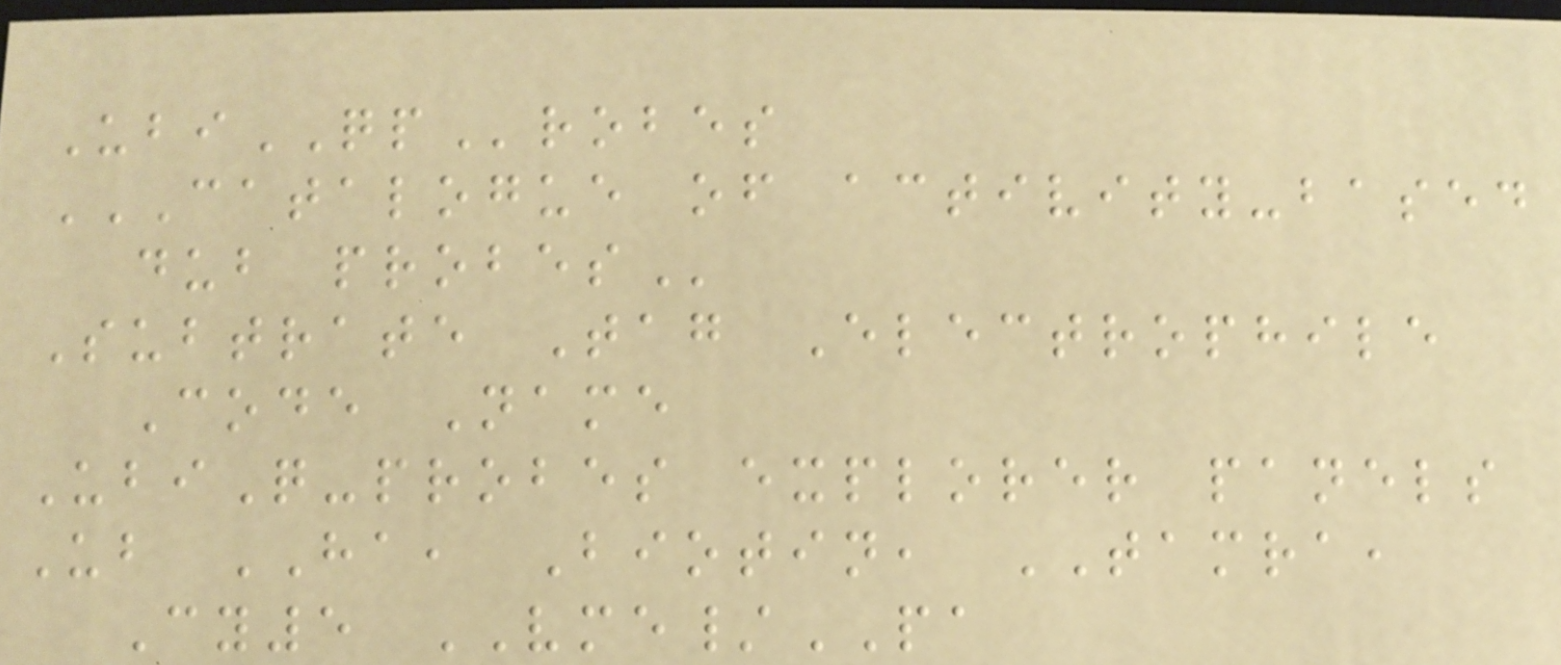UbiQProbes
CATALOGUE OF ACTIVITY-BASED
DUB PROBES
Subtrate Tag Electrophile
Code Name
UbiQ-probes explorer panels
Ub HA, Biotin, TAMRA,
Cy5 VME/PA
